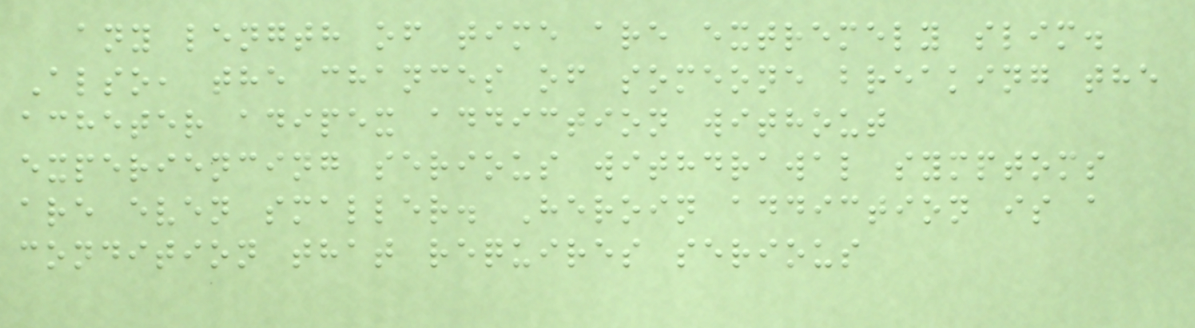any length of time are extremely slim.
Also, the chances of someone breaking the
acheter adipex addiction without
experiencing serious withdrawal symptoms
are even smaller. Heroin addiction is a
condition that requires serious
